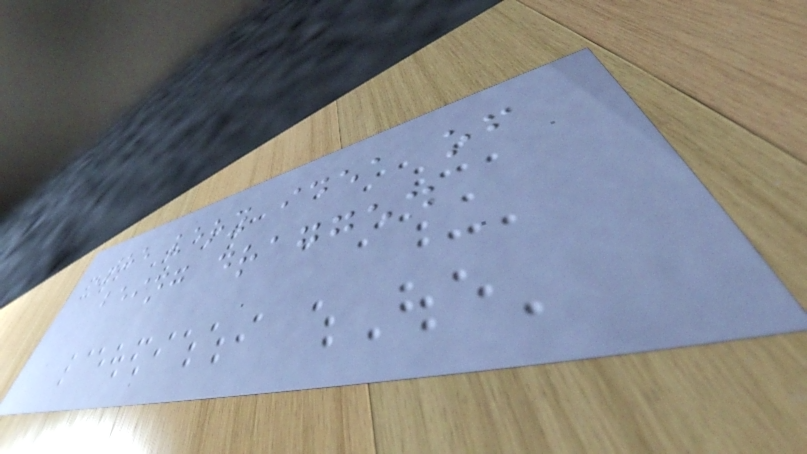The very idea of
being dragged
